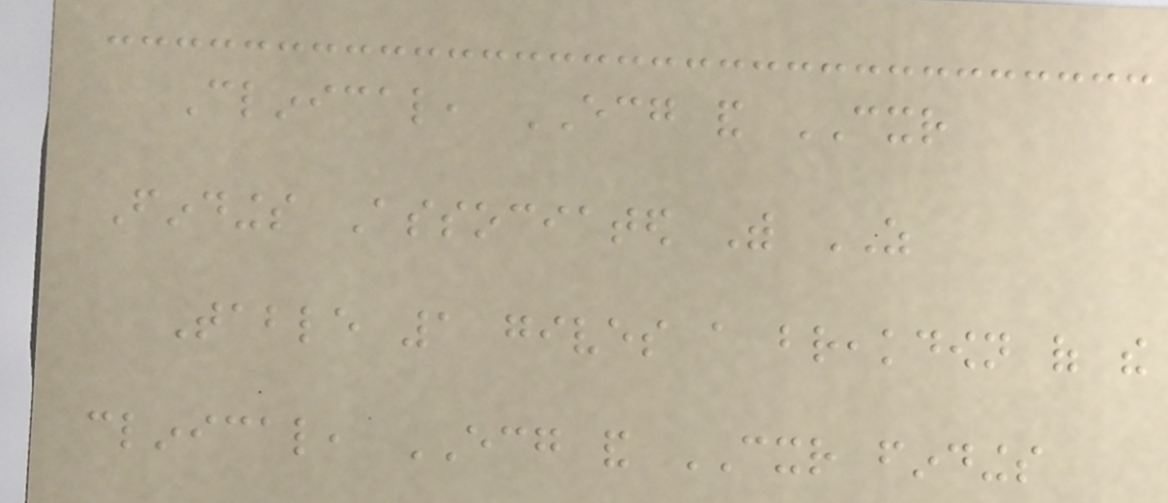Clinical, ECG and CXR
Findings Associated With AS
Table 1 gives a breakdown of the
clinical, ECG and CXR findings
